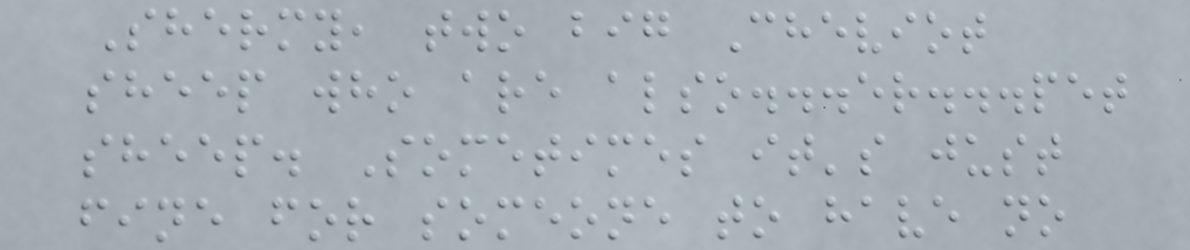Shermy, two big Cheviot
sheep who are also...er...pet
sheep. Sometimes it's just
fine for someone to have no
